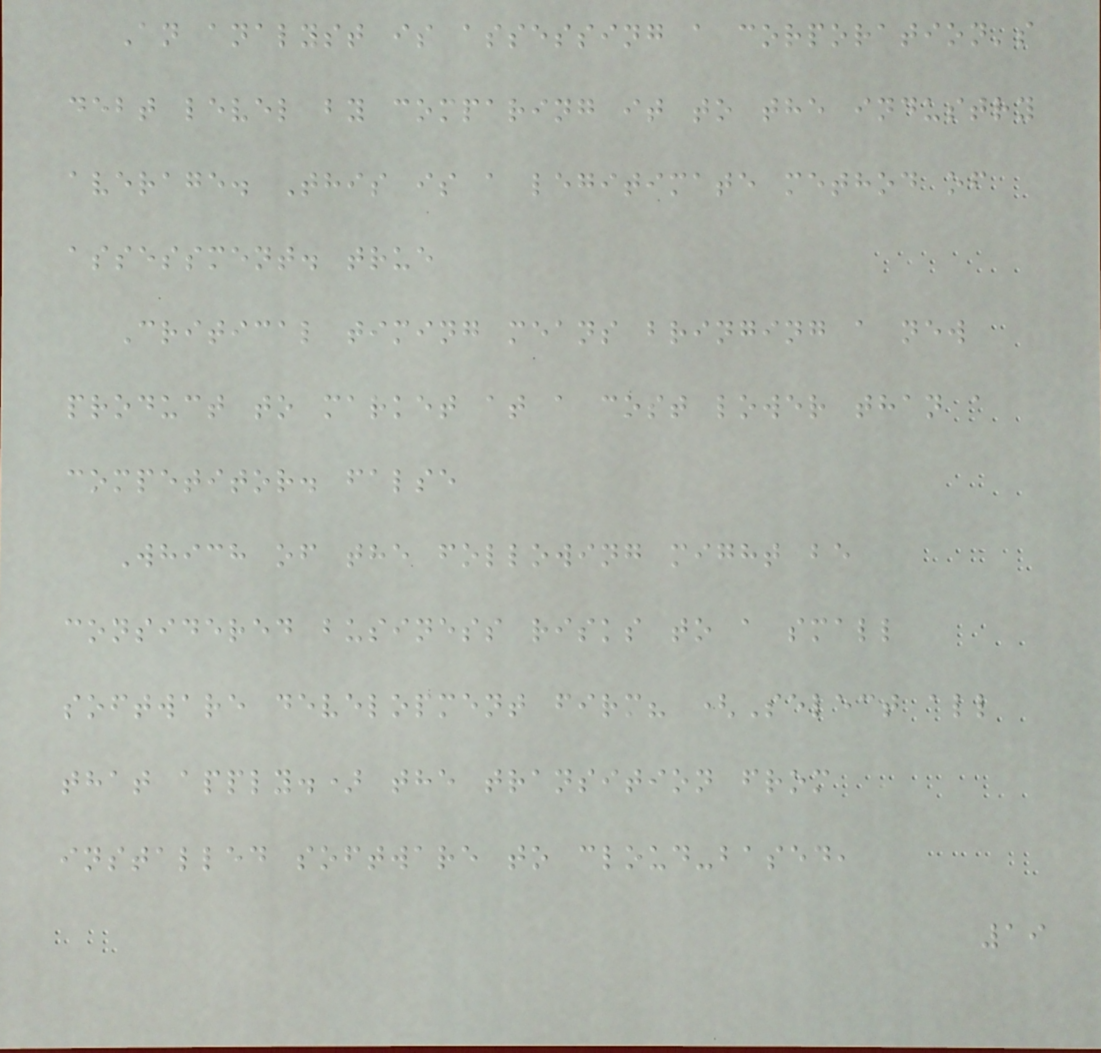An analyst is assessing a corporation's
debt level by comparing it to the industry
average. This is a legitimate method of
assessment. true
Critical timing means bringing a new
product to market at a cost lower than a
competitor. false
Which of the following might be
considered business risks to a small
software development firm? (Select all
that apply.) the transition from
installed software to cloud-based,
19
